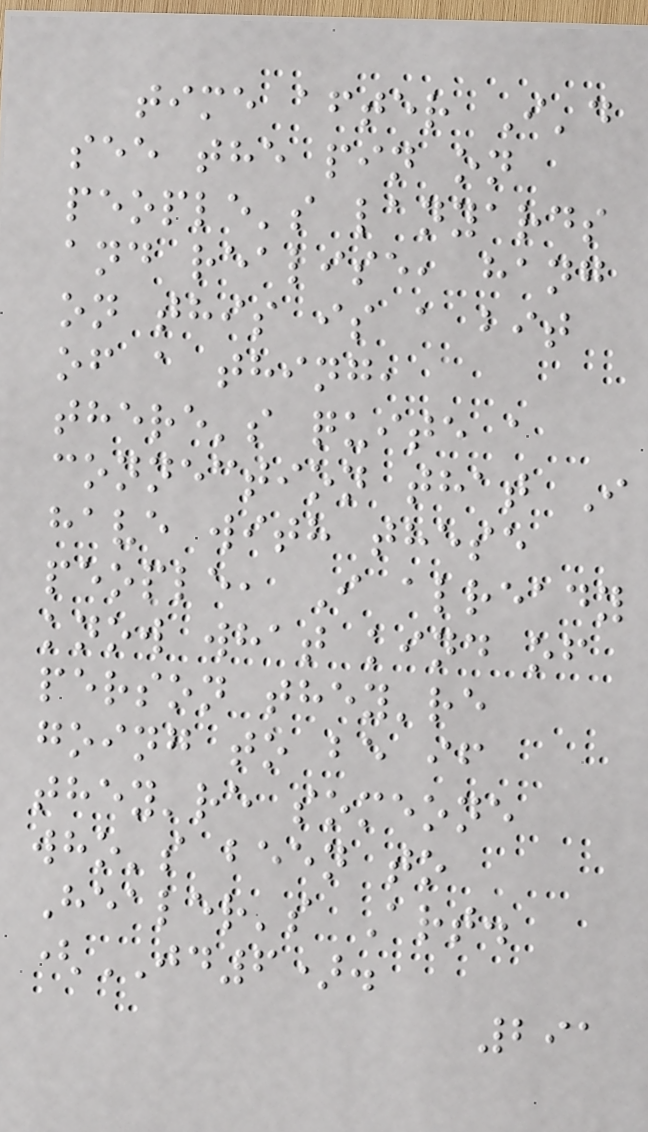time after I'd
see the pin on
people's lanyards
and realise, hang
on this is a bit
of a thing,
there's quite a
connection that I
have with these
people, I already
know what kind of
person they're
going to be if
they're someone
who's been to
Healer's Art.
(JD6).
291
